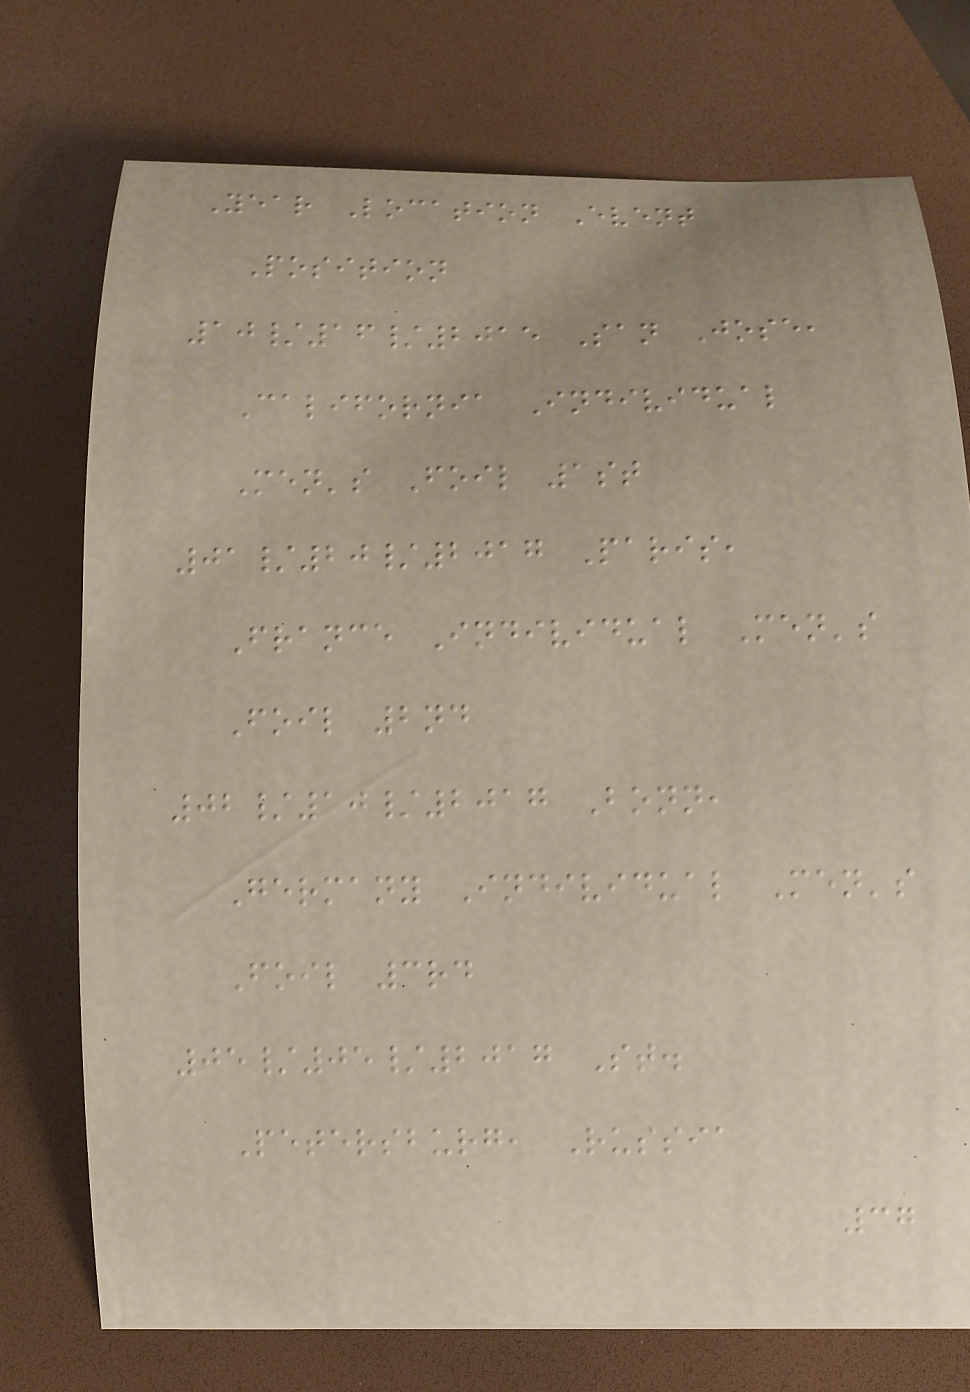Year Location Event
Position
10/16/2015 San Jose,
California Individual
Men's Foil 1st
01/20/2017 Paris,
France Individual Men's
Foil 2nd
02/10/2017 Bonn,
Germany Individual Men's
Foil 3rd
05/05/2017 St.
Petersburg, Russia
37
